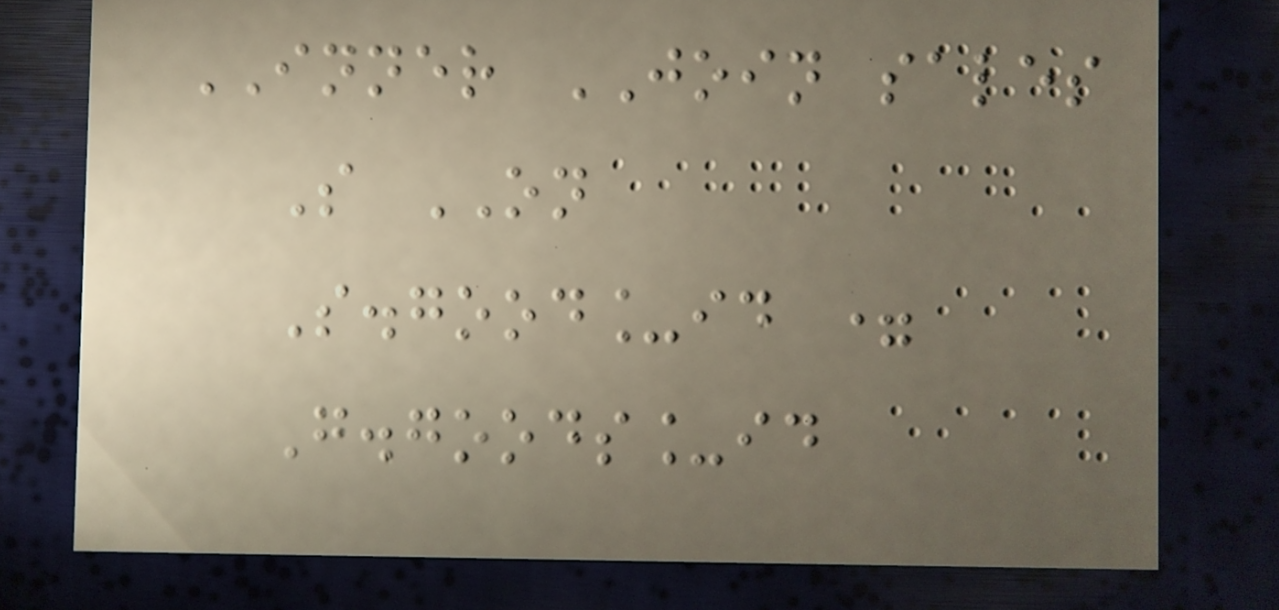INNER JOIN sales
S ON
S.good_id =
G.goods_id
